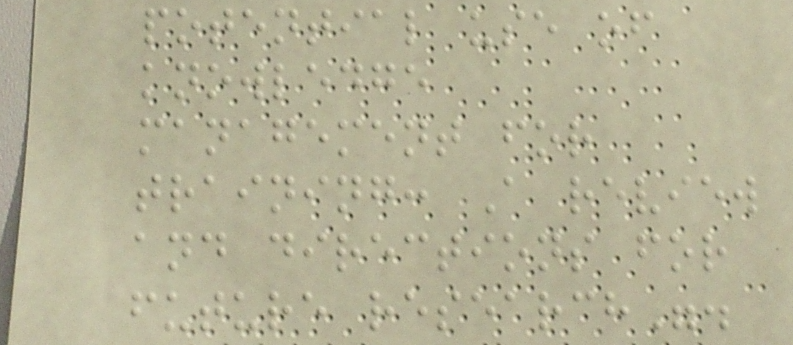potential use of
knowledge
management for
training: A review
and directions for
future research".
